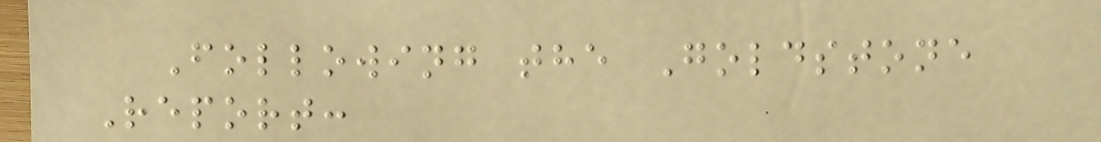Following the Goldstone
Report:
